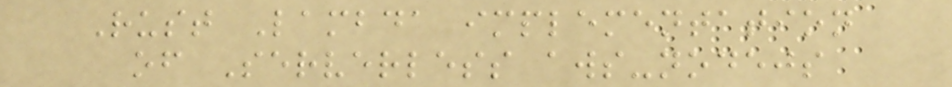Rust Lambda implementation
of Serverless aws-nodejs
